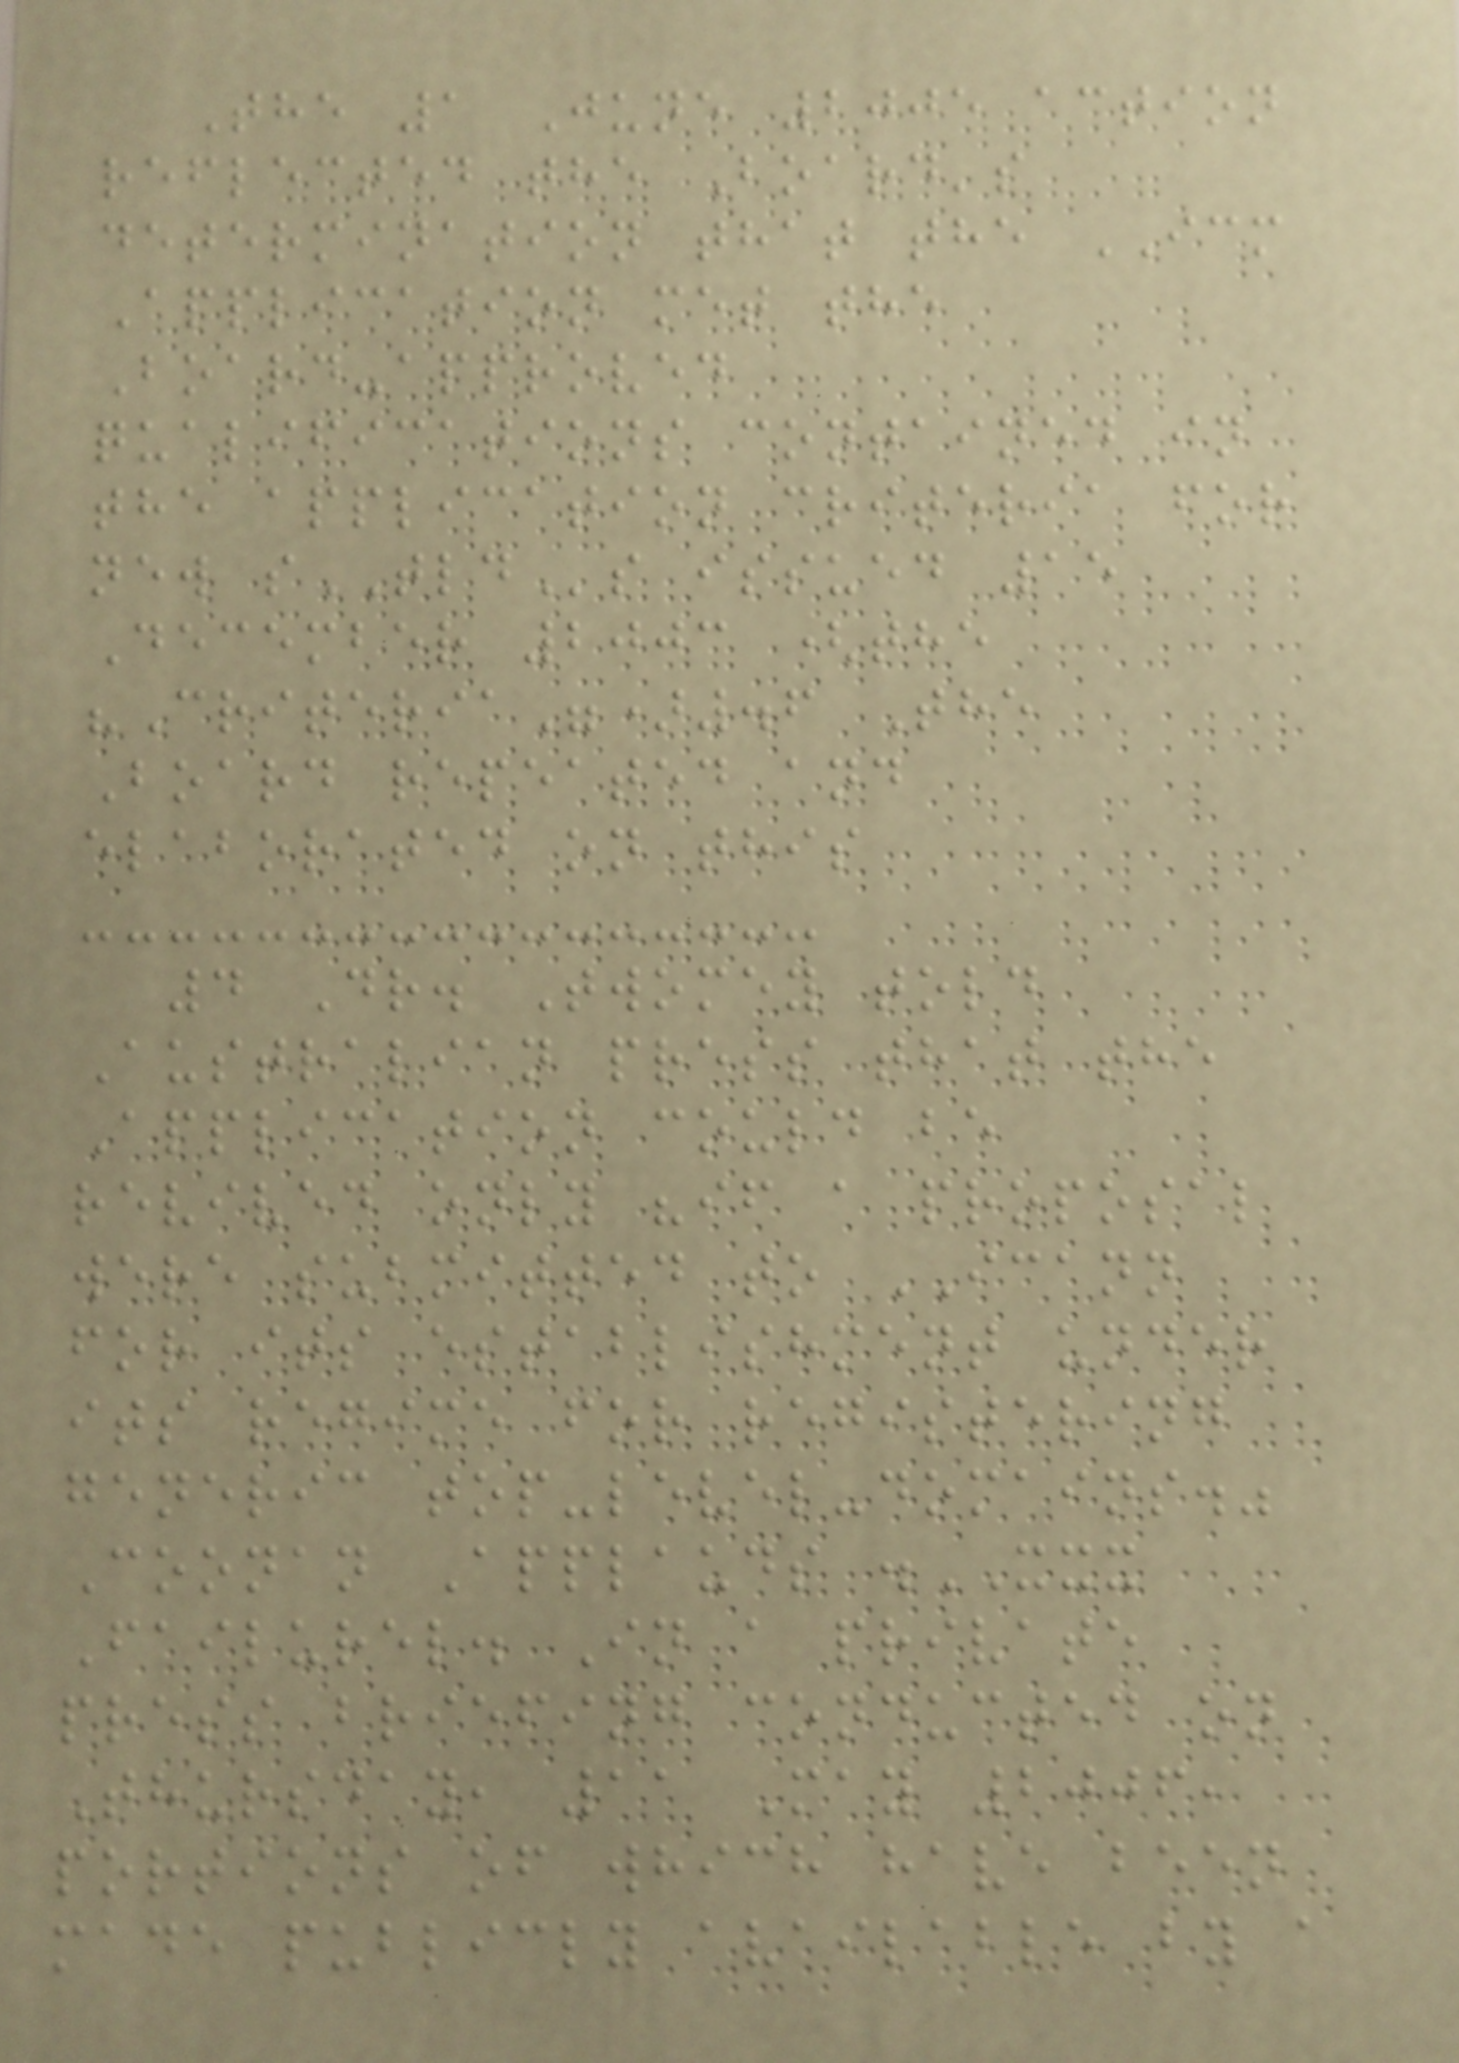The 1 June 2005 action
reflected the Board's
determination that the ICM
Application met the
Board-approved
qualifications contained in
the application criteria for
new sTLDs issued 15
December 2003 (the
"Criteria").6 The
Board repeated and
elaborated on this
4 Dr. Twomey told
Australian press that the
Application could be
revived only "if a proposal
were submitted to ICANN
for its establishment under
its regime for registering
generic top-level-domains."
Coonan Applauds .XXX
Failurel. In a private
press briefing conducted on
Thursday, 11 May 2006,
portions of which have been
made publicly available by a
